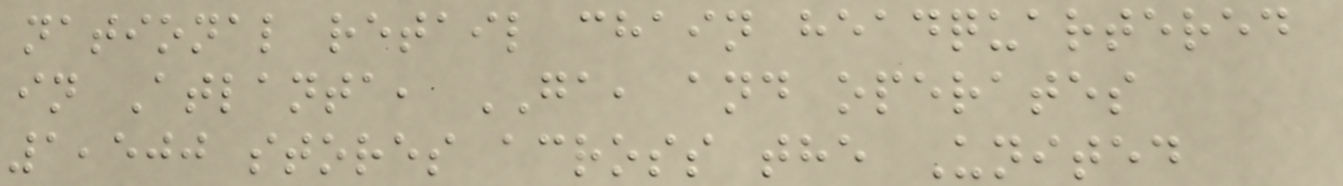national retail chain headquartered
in Atlanta, GA, and operates
1,500 stores across the United
